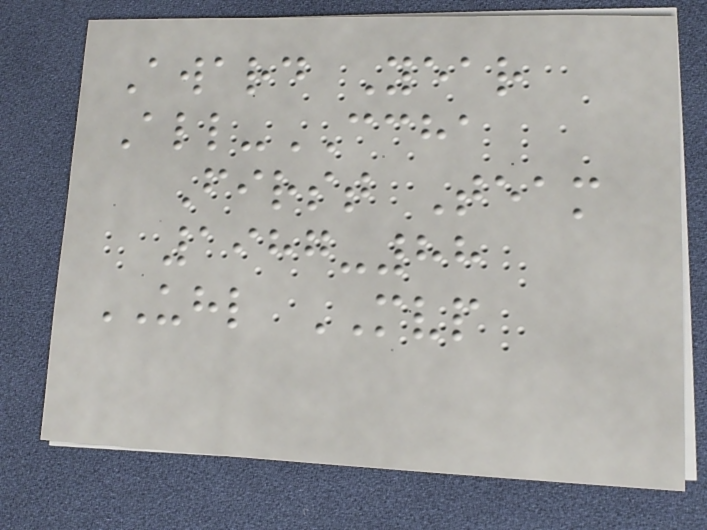Award Year
All-CCHA
First Team
1987-88
UHL MVP
